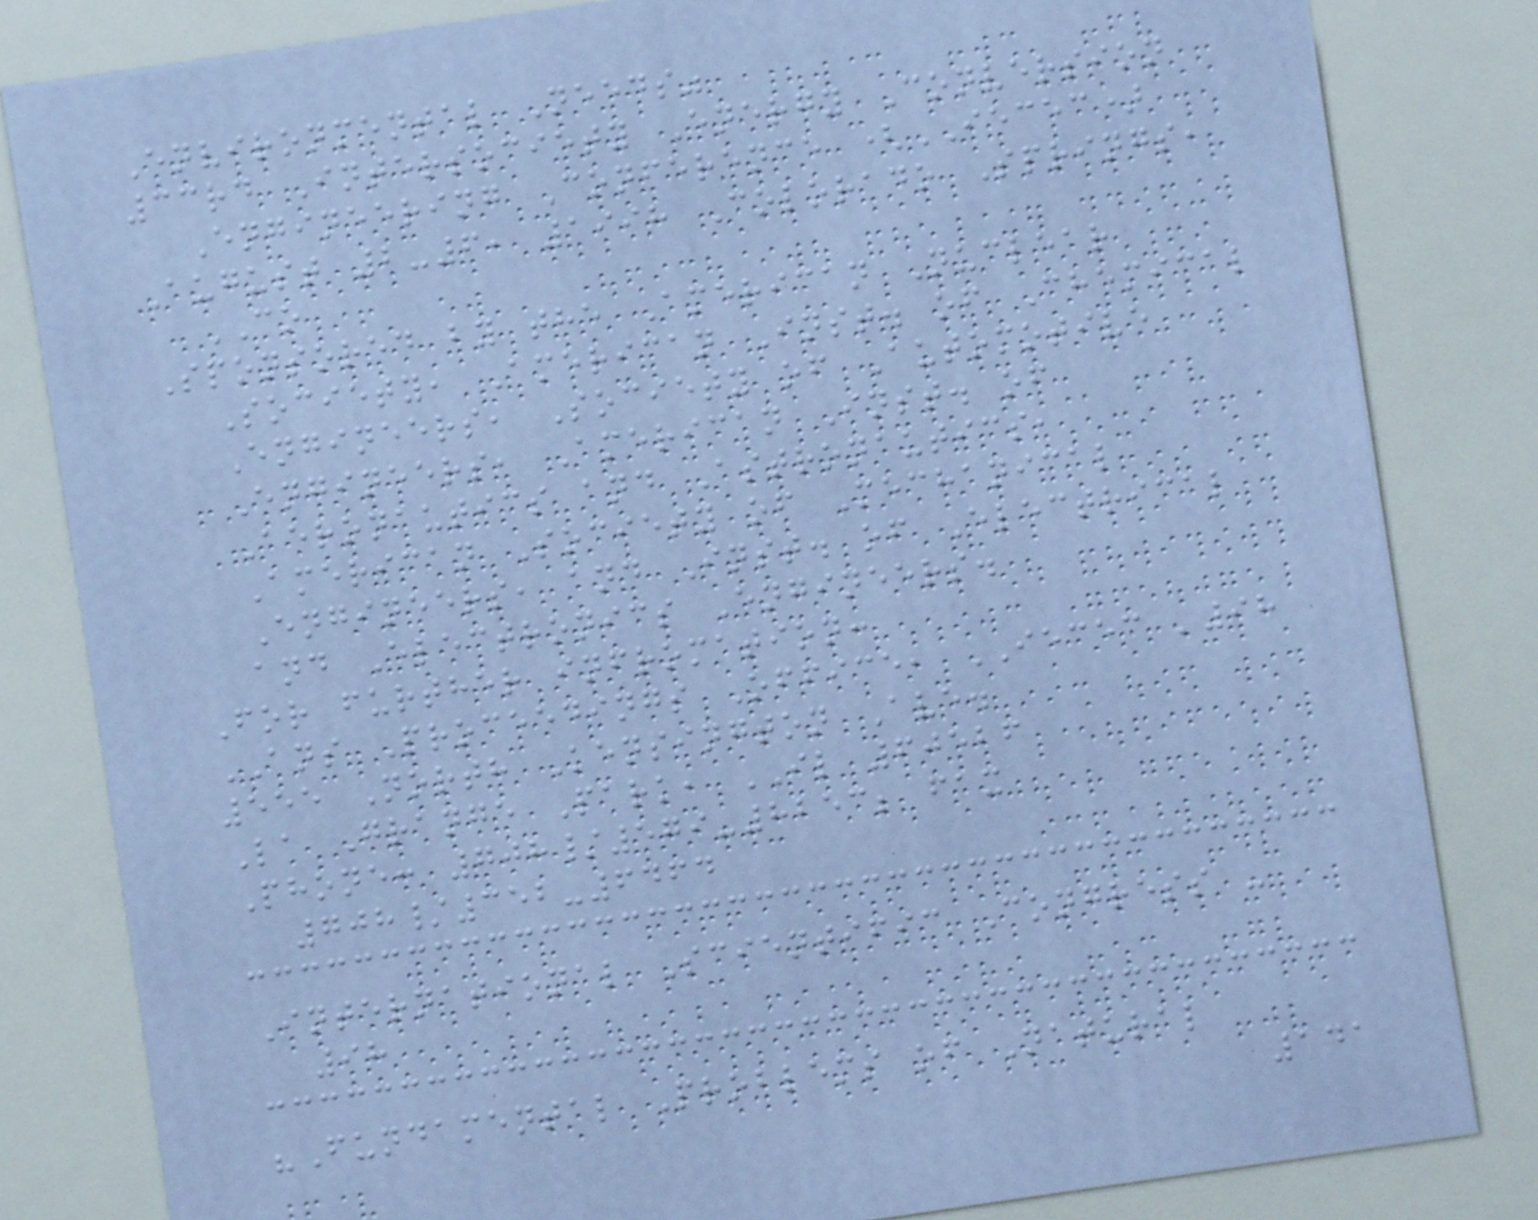Environmental Needs"
33rd Intersociety Energy Conversion
Engineering Conference (IECEC)
August 2-6, 1998 Colorado Springs,
CO
Sponsored by the American Nuclear
Society, American Inst. of Chemical
Engineers, Society of Automotive
Engineers, American Inst. of
Aeronautics and Astronautics,
American Society of Mechanical
Engineers, and Inst. of Electrical
and Electronics Engineers.
For further infromation:
ANS Proceedings Office, IECEC '98
555 North Kensington Ave.
La Grange Park, IL 60526
Phone: 708/579-8253; fax
708/352-6464
International Scientific Congress -
98
"Fundamental Problems of Natural
141
